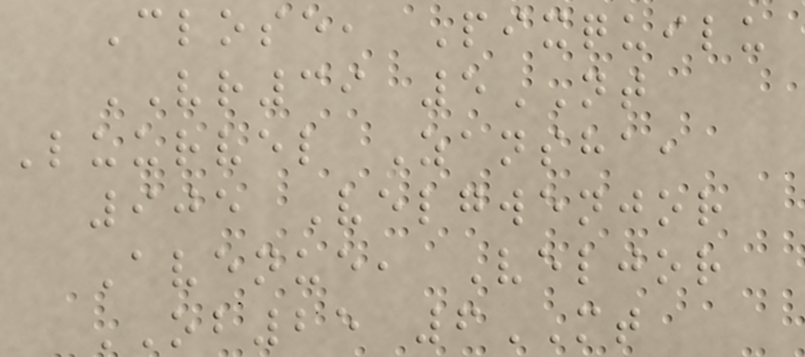Close, Pixquilu
VR39 5NT
Luurvel Zansha,
905 Velgwenjor
Avenue, Veljor
OB25 6MT
